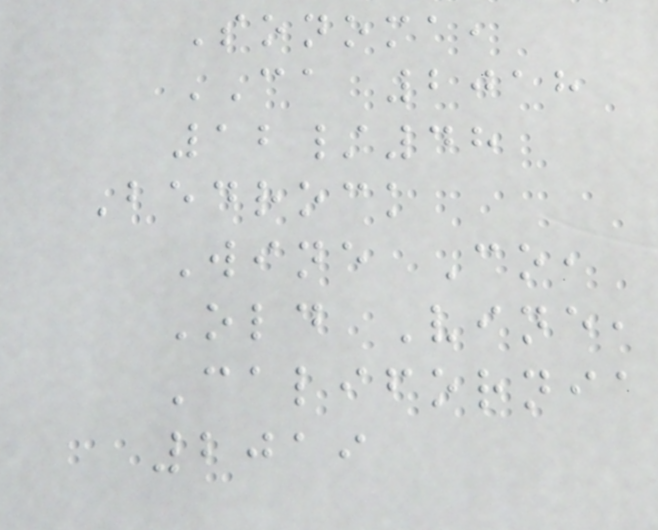Sonoma,
CA 2018
12/48
Bedrock
Wine Co,
Old Vine,
California
2019
